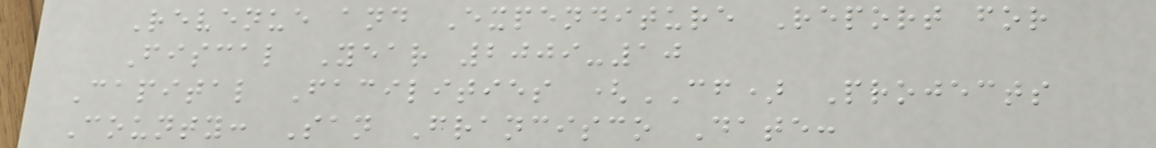Revenue and Expenditure Report for
Fiscal Year 2009-10
Capital Facilities (CF) Projects
County: San Francisco Date:
